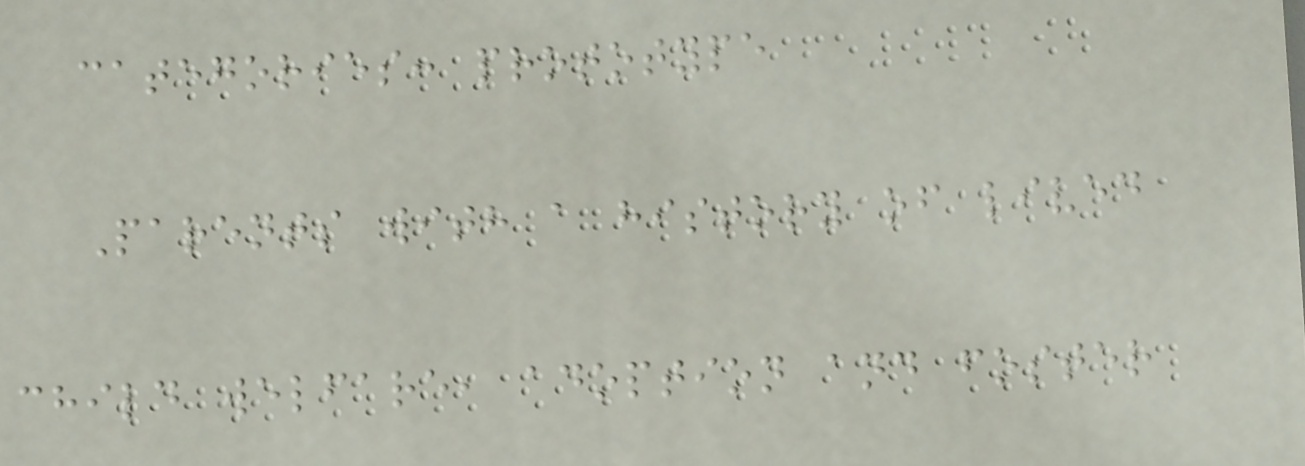categories: prototype
Parents with a history of lived
child welfare, adoption and foster
